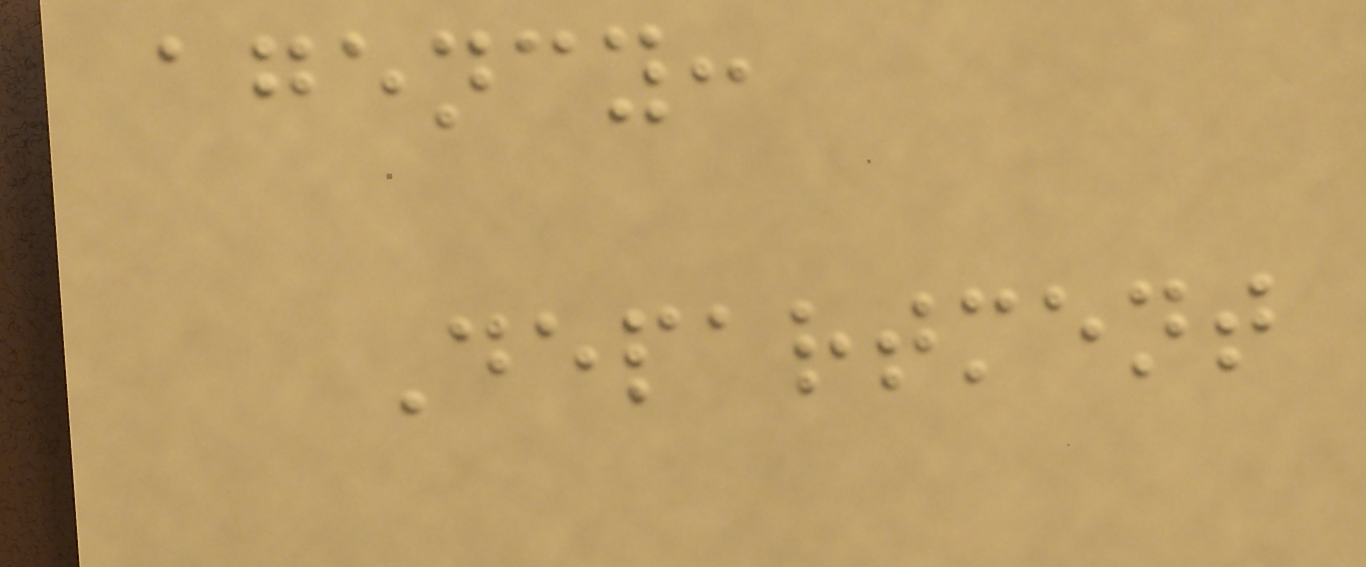agency:
Department
